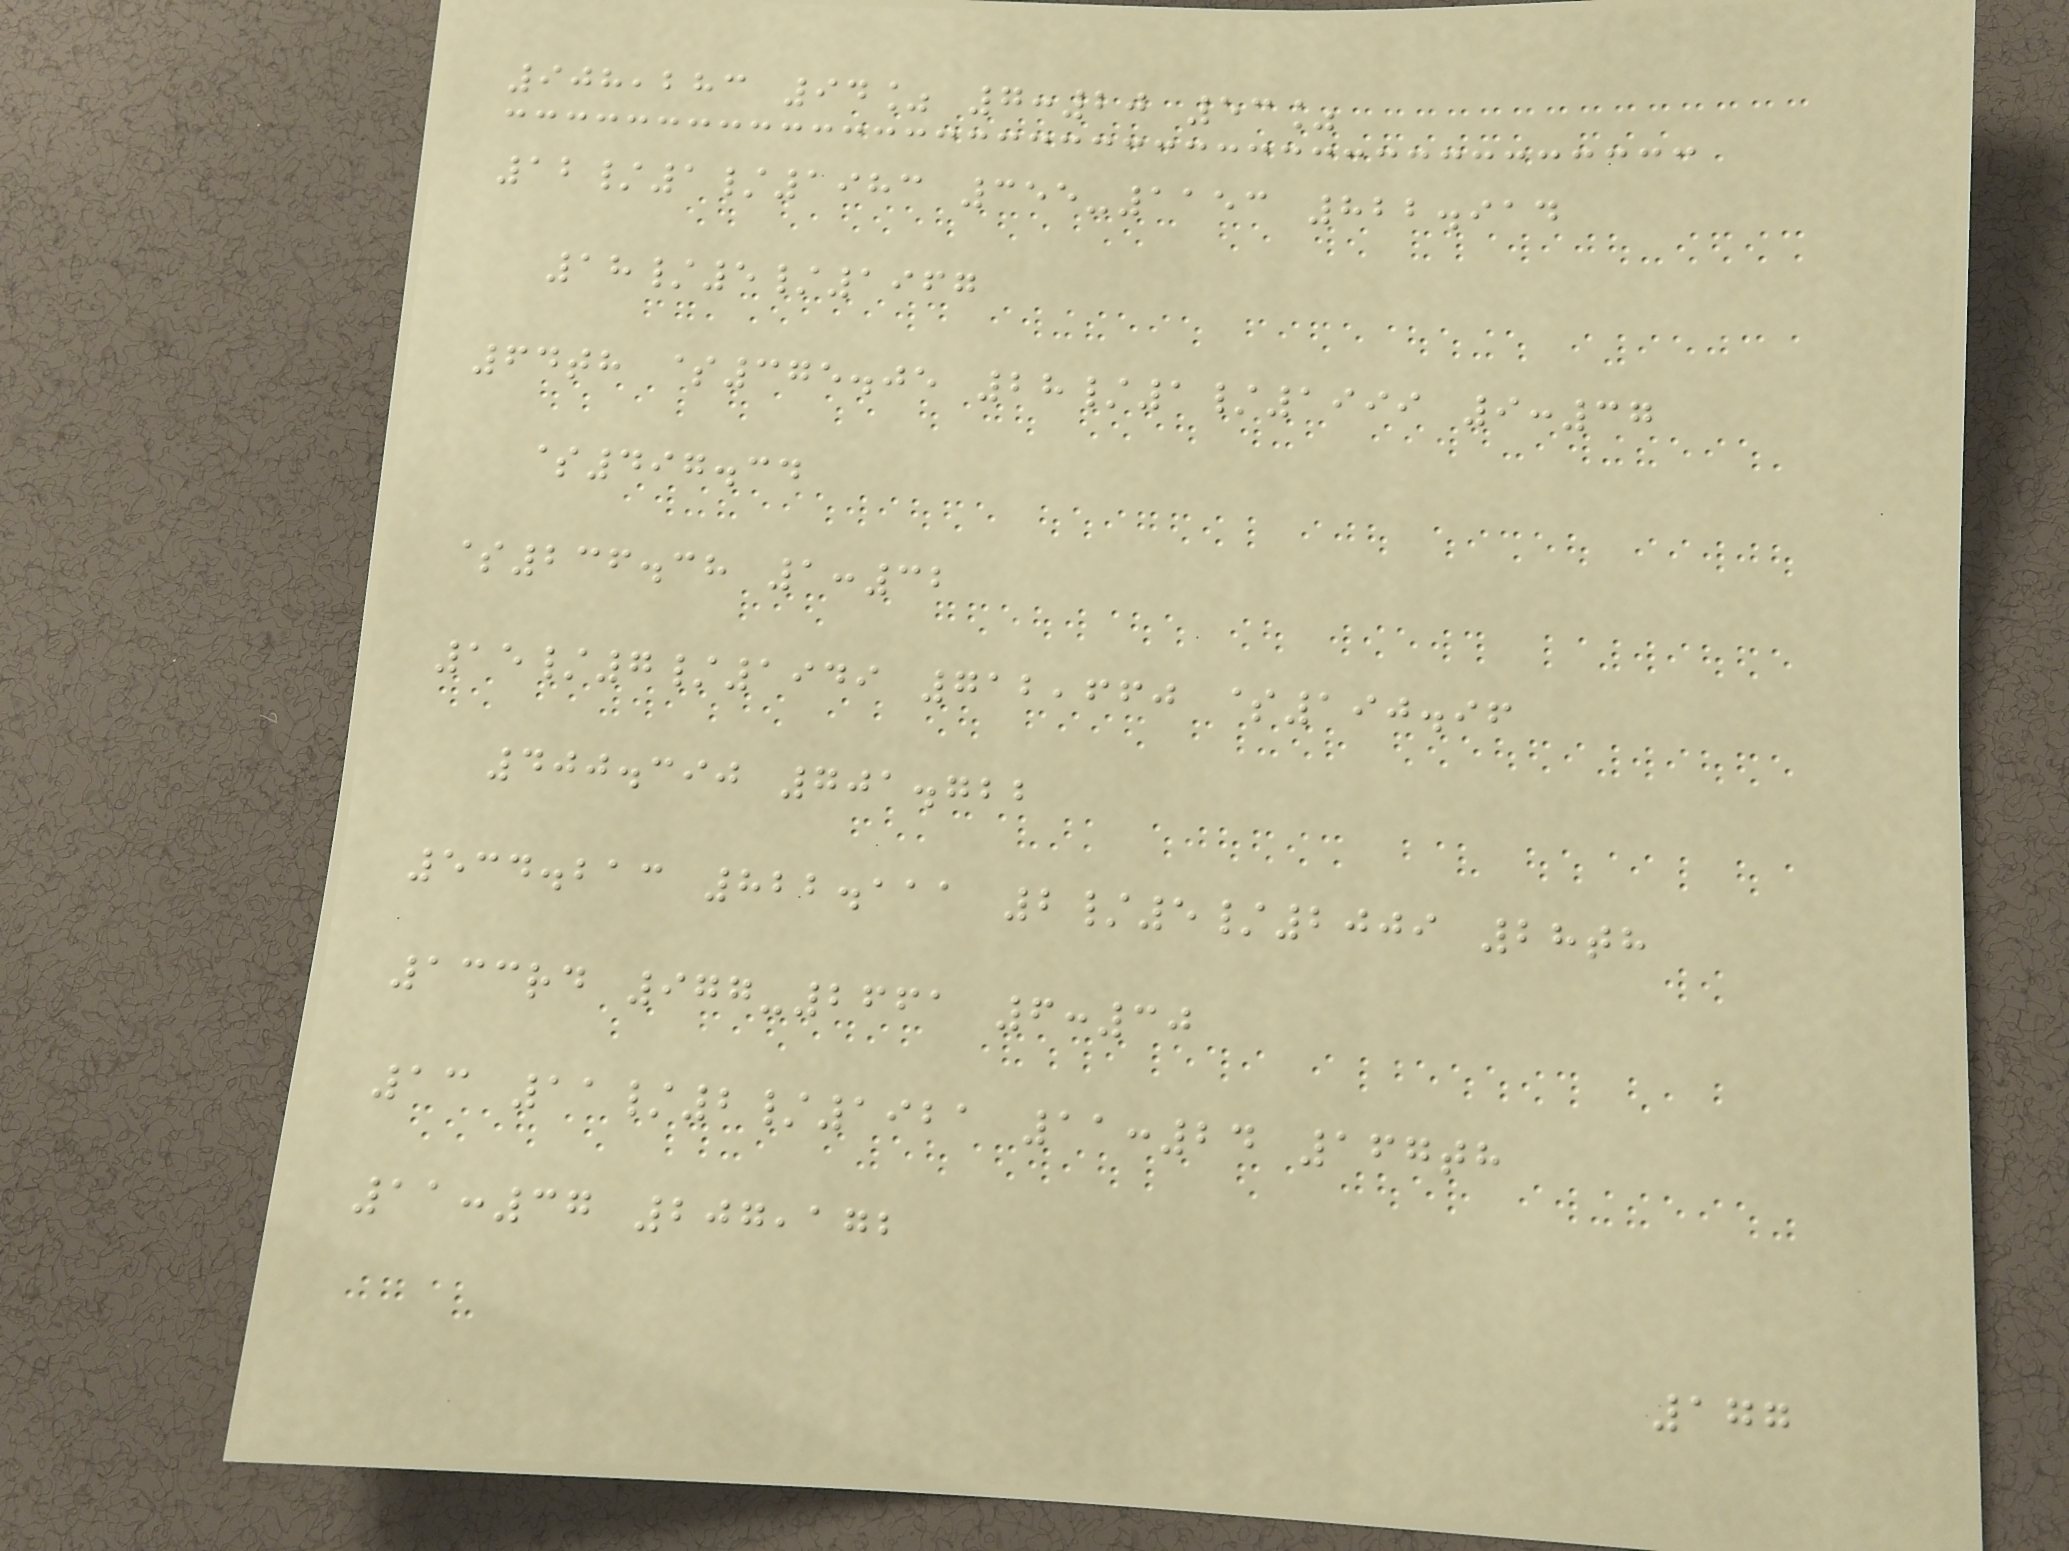908,283 94% 7:20 53%
12/1/1983 355-1153 822.914
18/5/1967
64th $375.05 28/1/1999 9:37
$497.34
$236.38 1:32
15/7/1949 712,660 $190.96
400.390 701.722
534.213 822.111 2/5/2009 28th
133rd 977-2661 6:30
13 11/2/1921 11:24 167th
11:37 207,172
177
